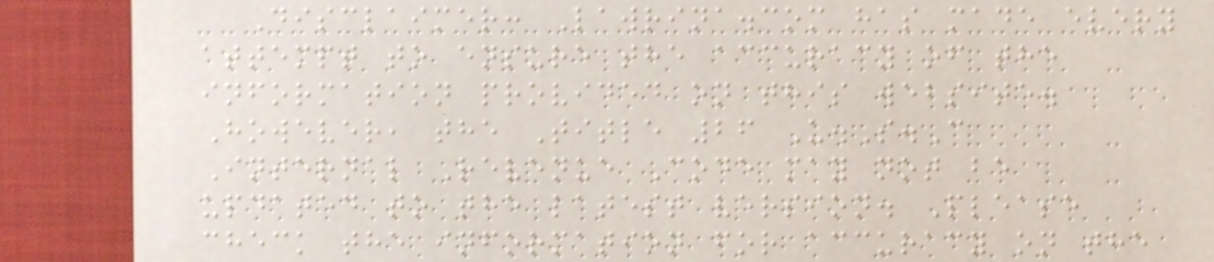Disclaimer: Lawrina.com has made every
attempt to ensure the accuracy of the
information provided on this website.
However, the Title 26 U.S.C
Internal Revenue Code may not be
updated to the latest version. Please
check the information for accuracy on the
